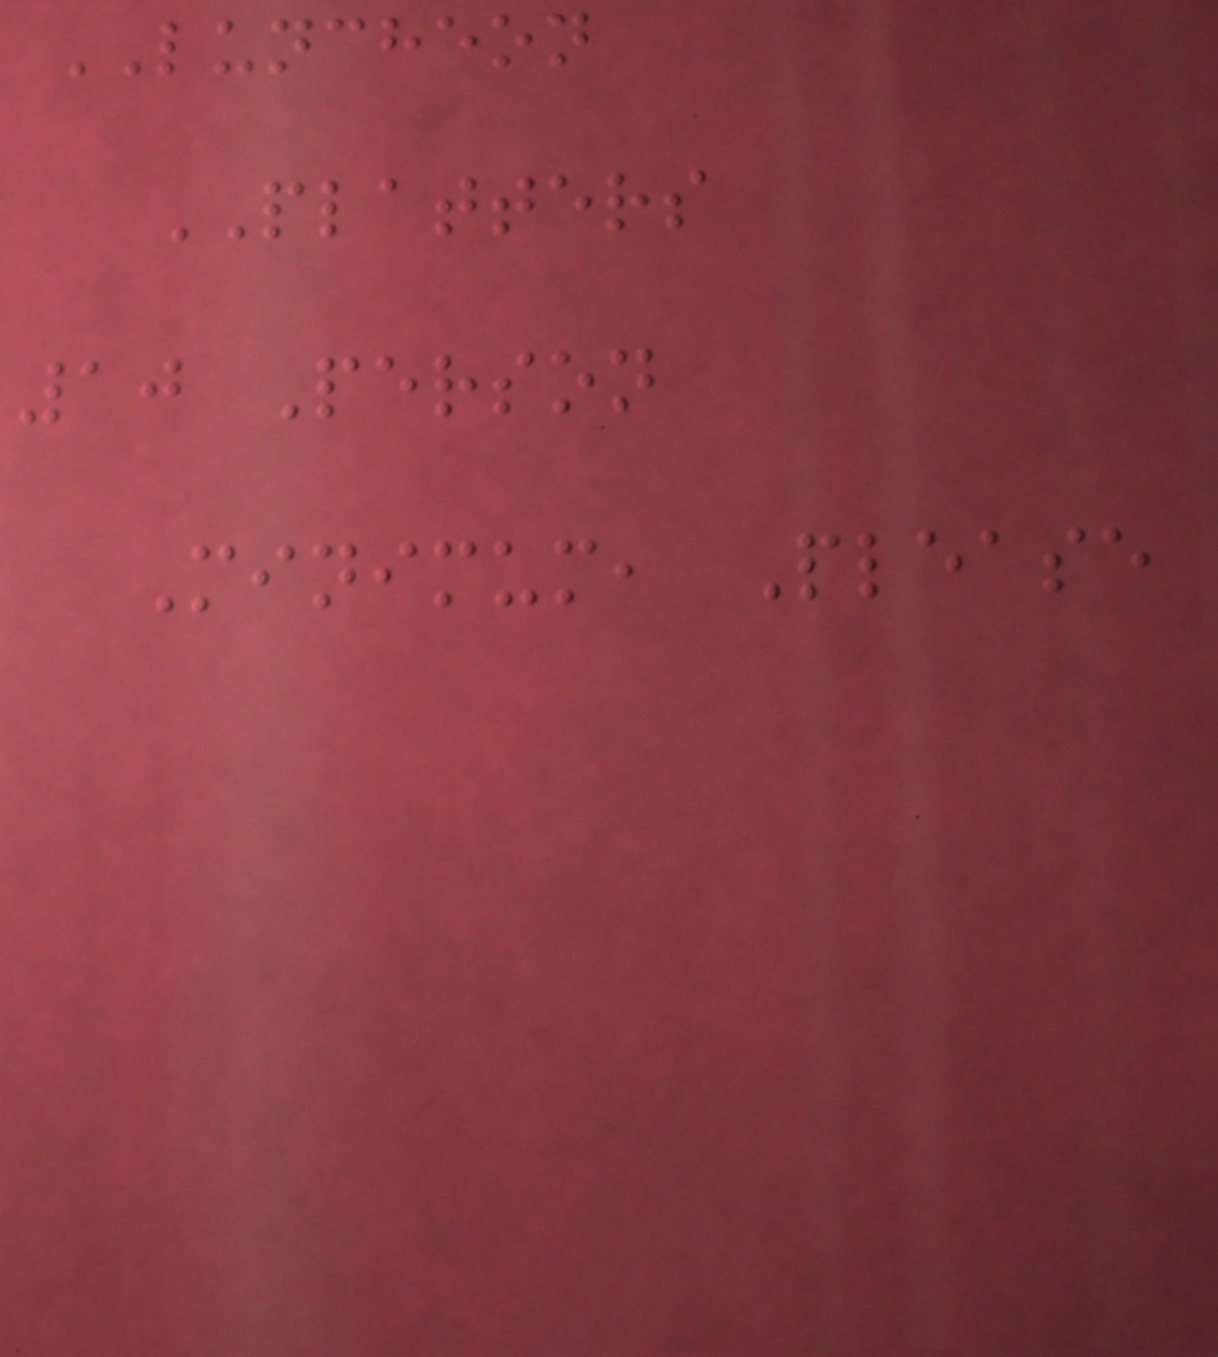LUNCHEON
PLATTERS
10 Person
Minimum, Please
